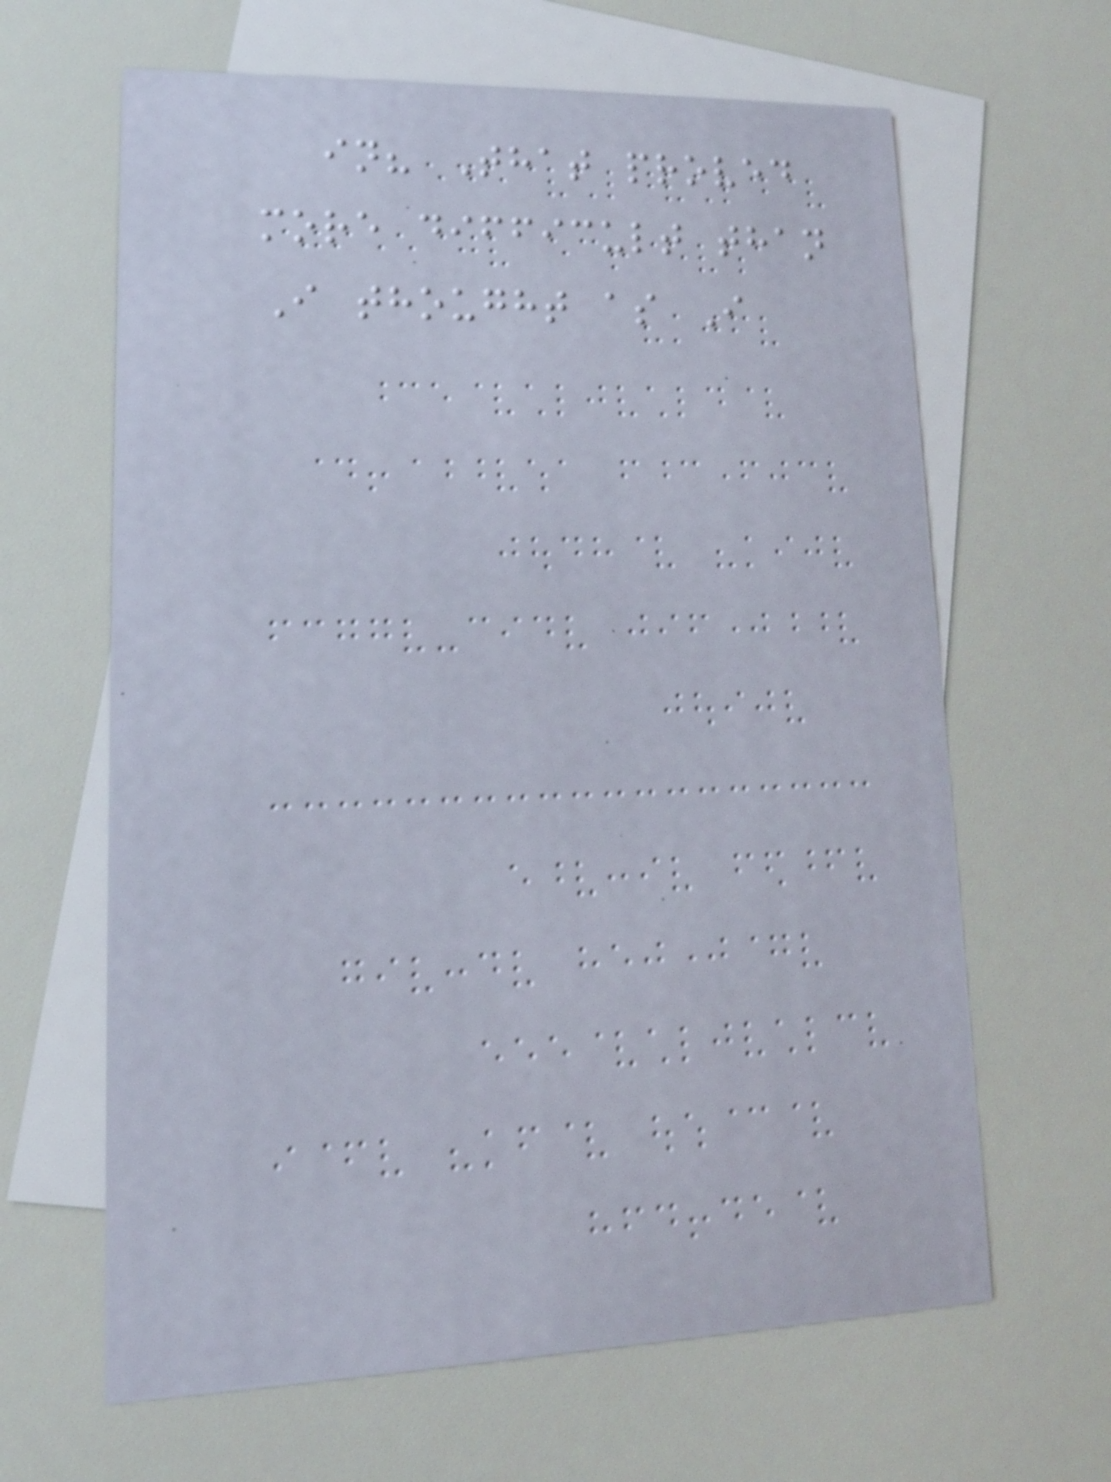in? That proved
more difficult than
I thought as I
